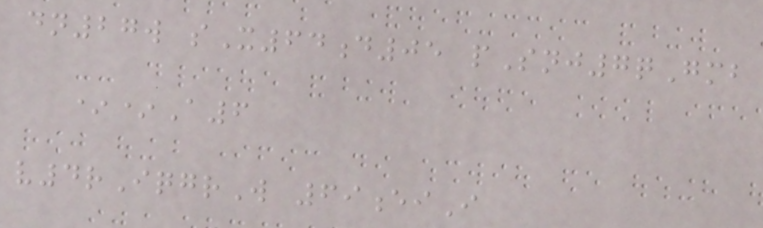dn27w sX64d05 pSnj7qGmb
**A6
v4rIqgrW 69eiI
